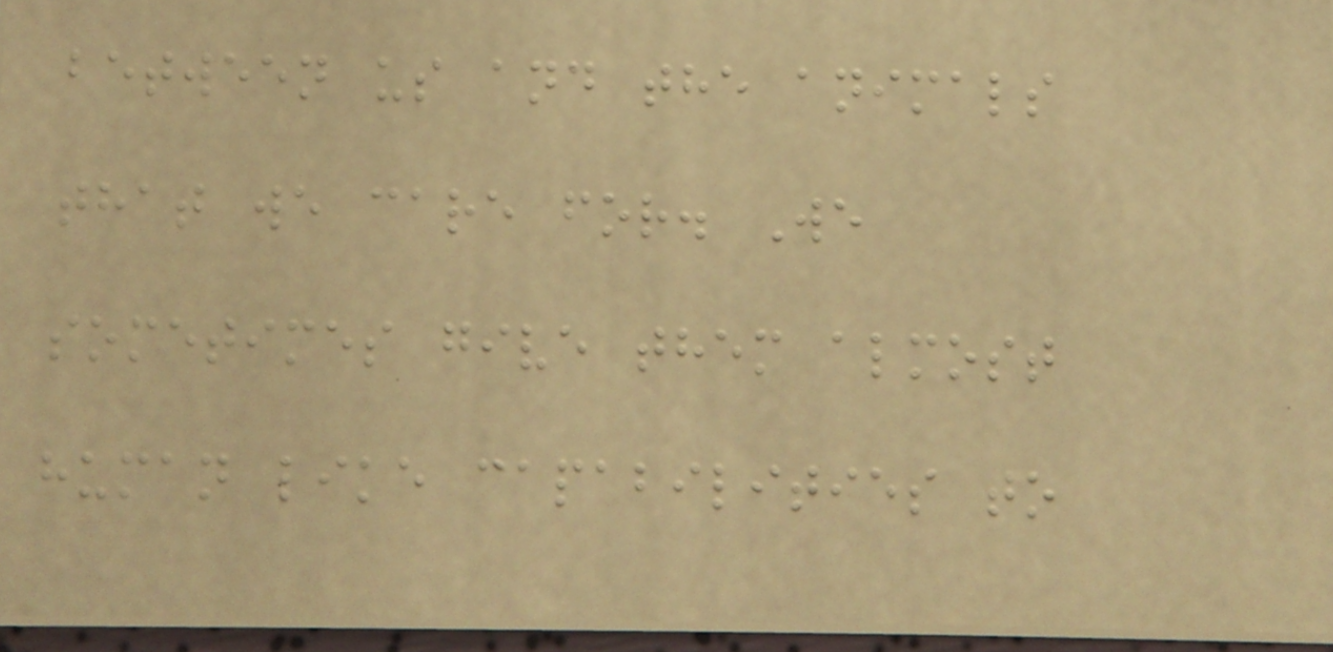between us and the animals
that we care for. We
sometimes give them almost
human like capabilities to
